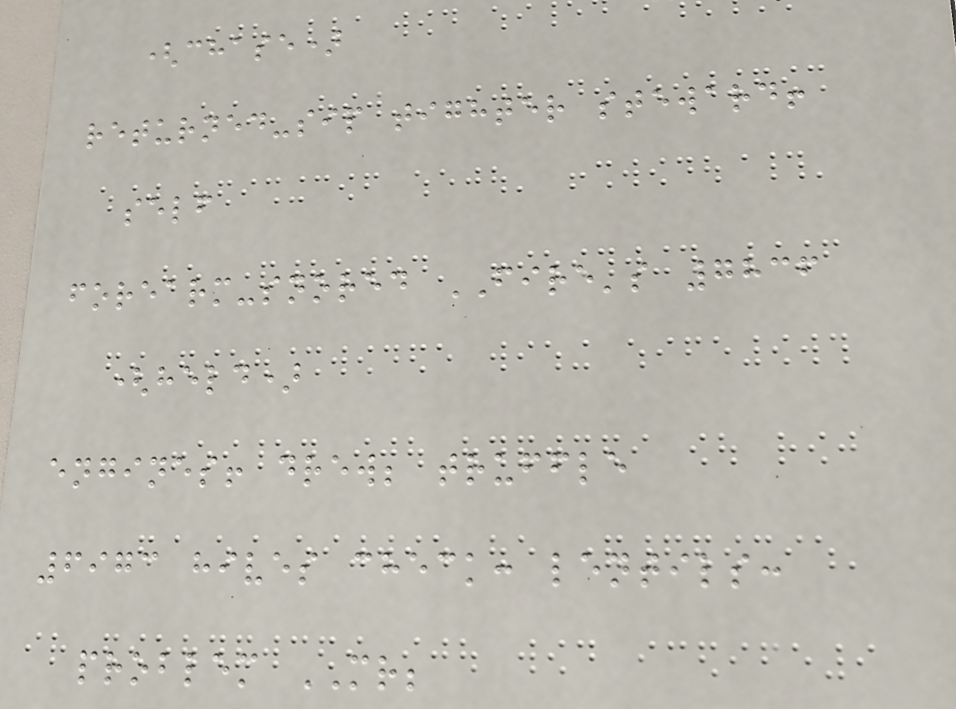(chase)
returned-sip tighter steward!
self
forearm-snored FIRE's 7836
(held)
engines! drew; truffle
6973 hives check: lentils:
problem MR;
